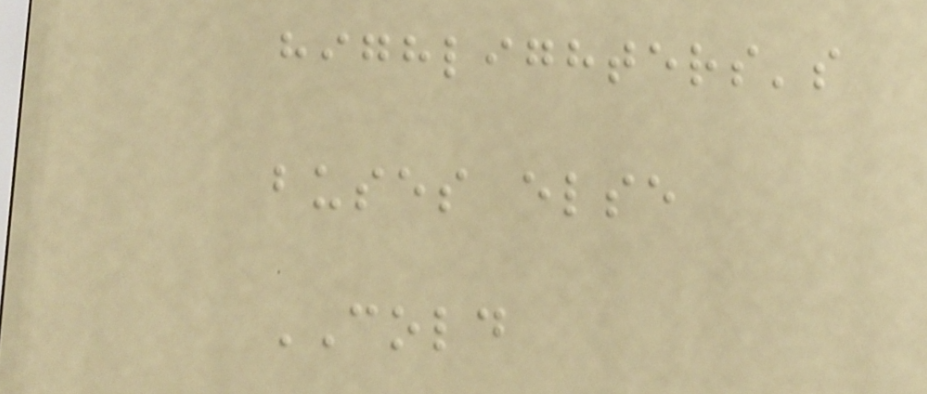highlighters's
buses else
COLD
